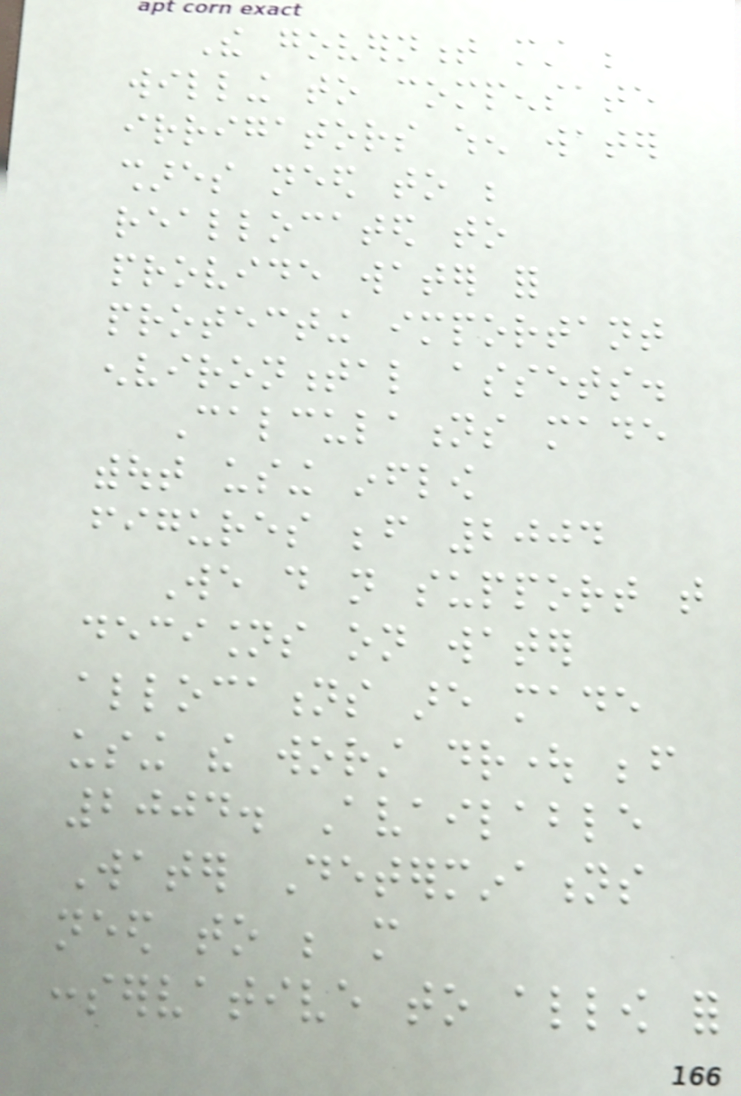The government must be
willing to compensate
irrigators when water
shares need to be
reallocated to
provide water for
protecting important
environmental assets.
Calculations made
without using inflow
figures before 2004
We do not support that
decisions on water
allocations are made
using the worst drought before
2004. Available
Water Determinations
need to be more
conservative to allow for
